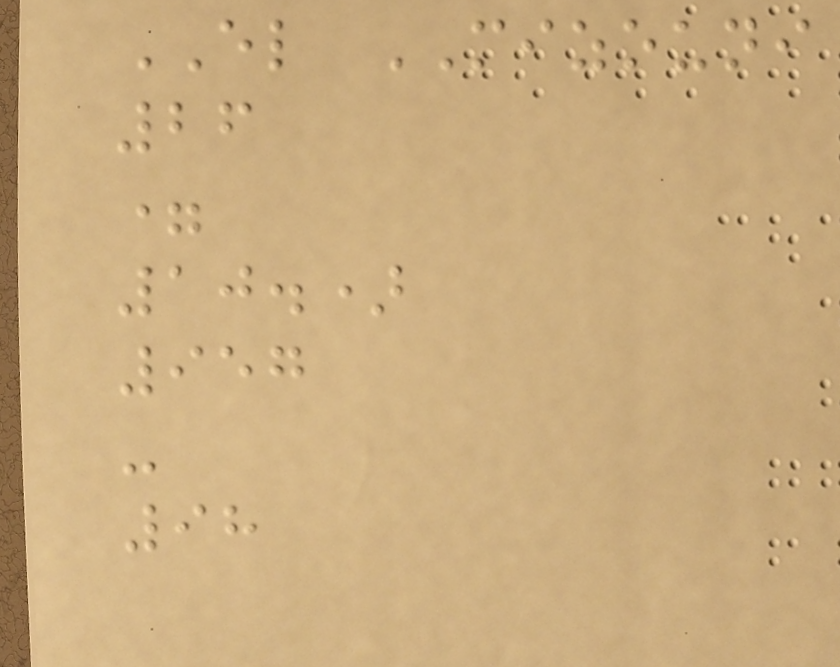EL MIZOUNI
26
=
10.)
957
-
98
